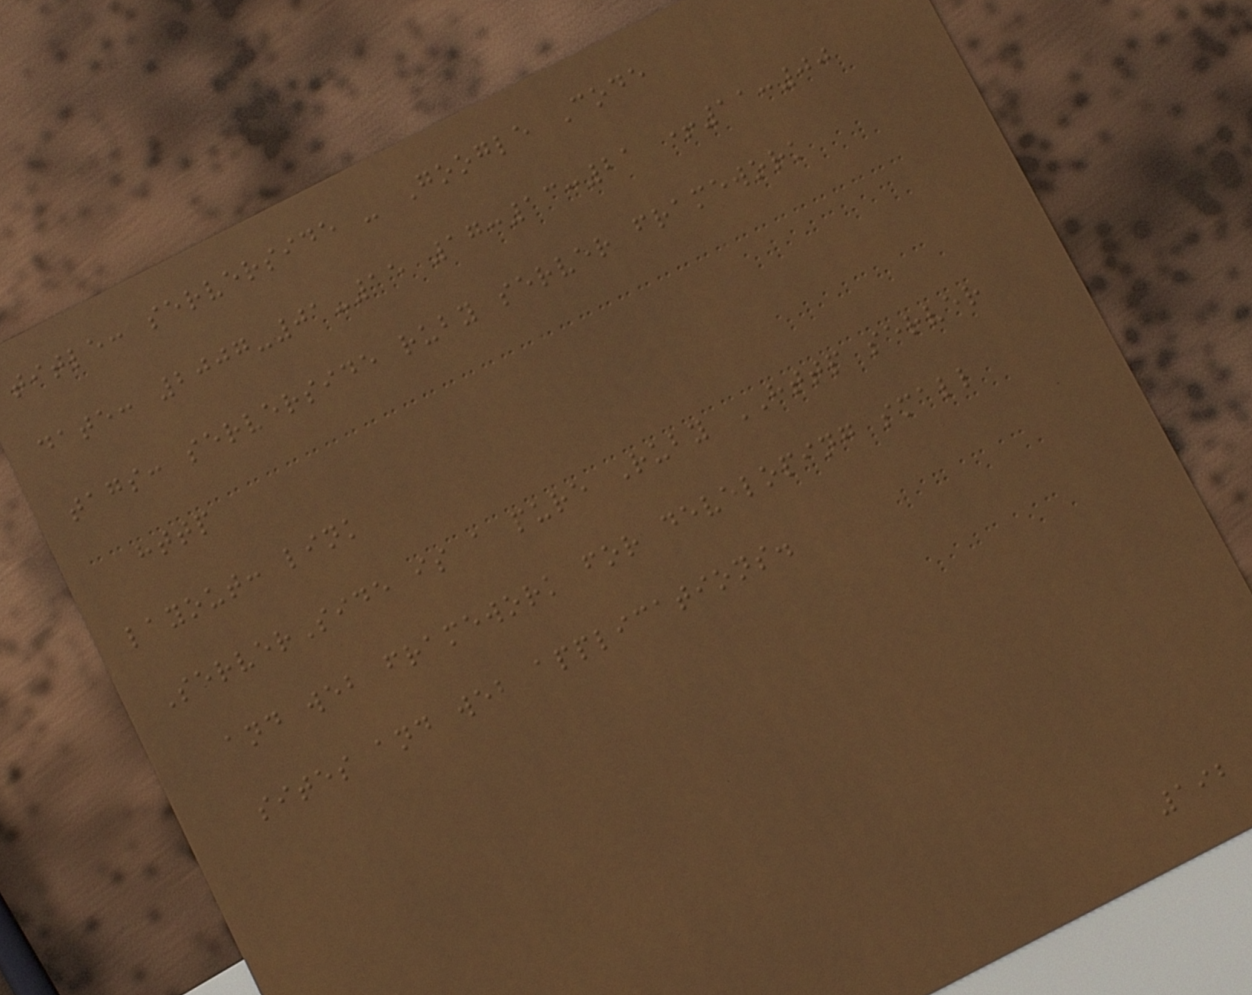title: serverside - Google Code
date: 2007-01-15 17:13:21 +11:00
tags: serverside ruby server framework
http
layout: link
ServerSide is a pure Ruby HTTP server
and web framework for developing small
sites and web applications.
192
